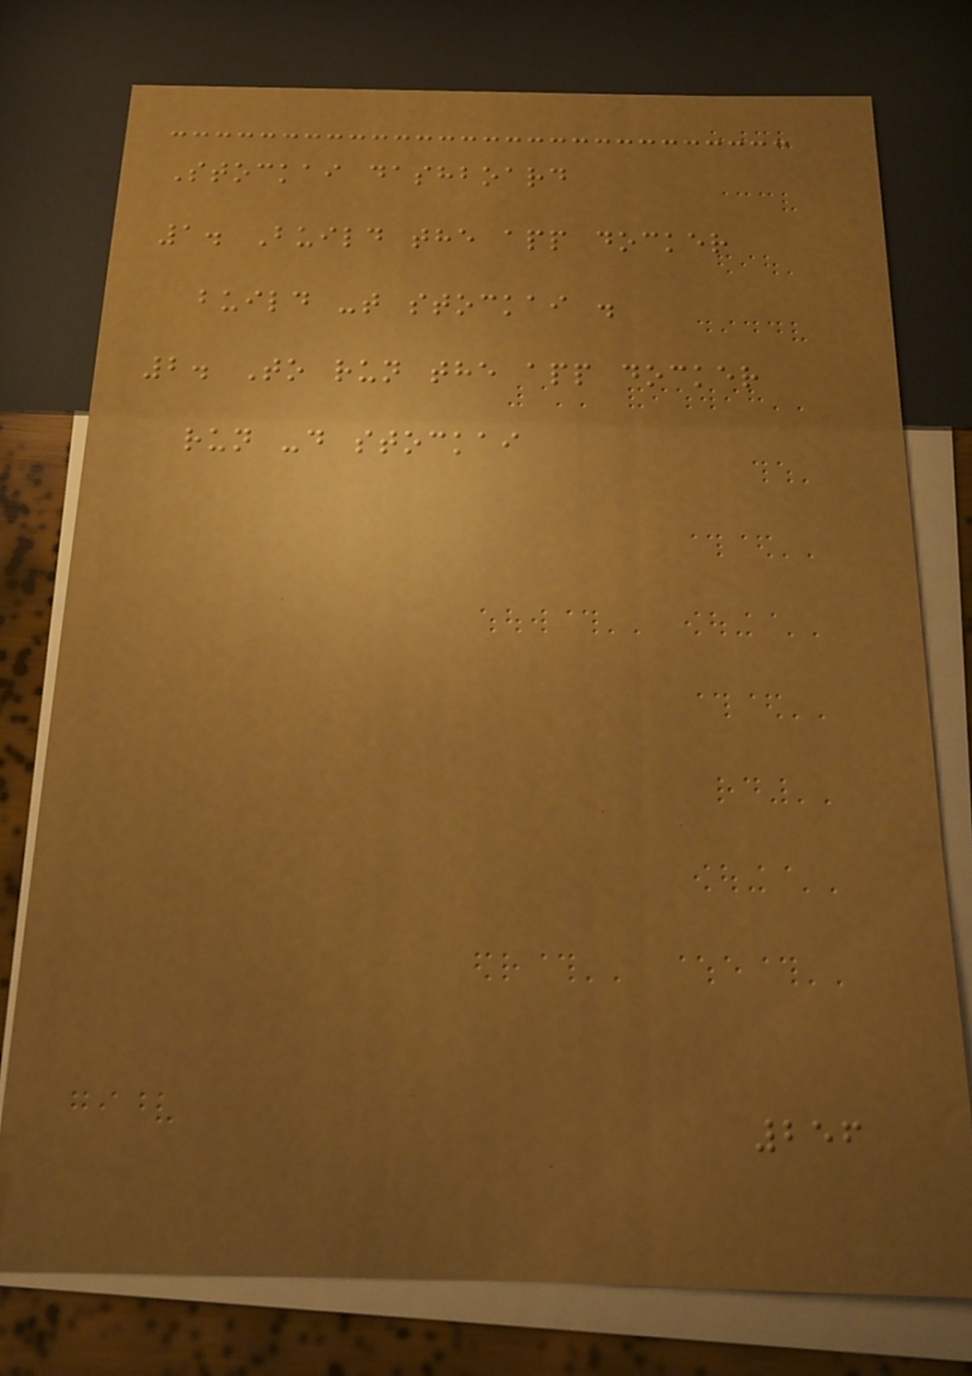Stockai dashboard
1. Build the app docker
build -t stockai .
2. To run the app docker
run -d stockai
256
